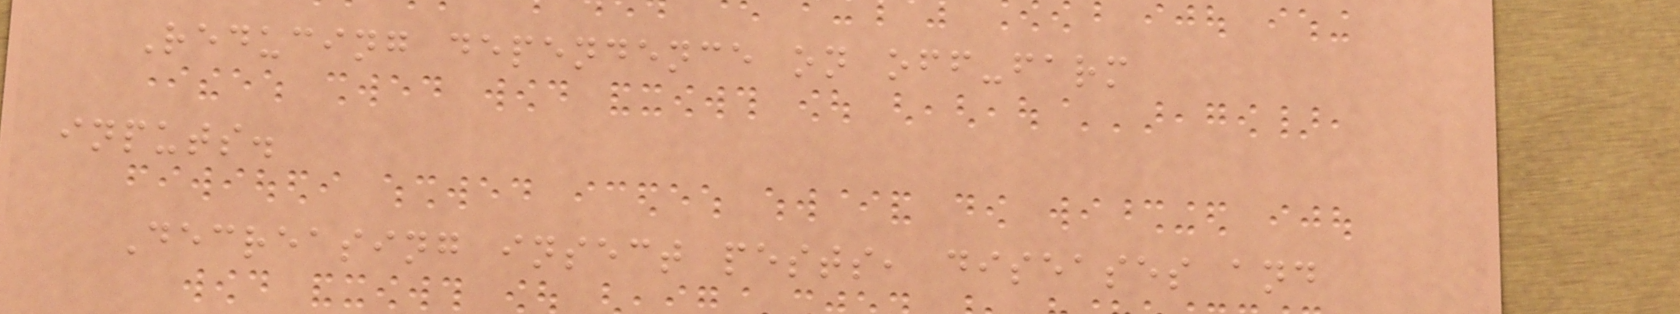Reducing dependence on off-farm
inputs.
Decreasing insect pests, diseases and
